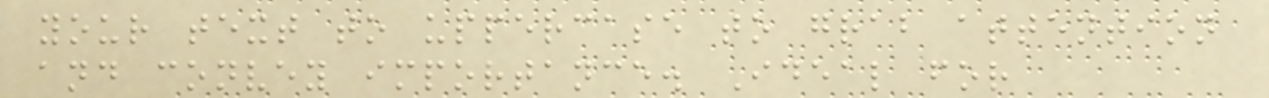your text to uppercase to grab attention
and convey importance. Ideal for
